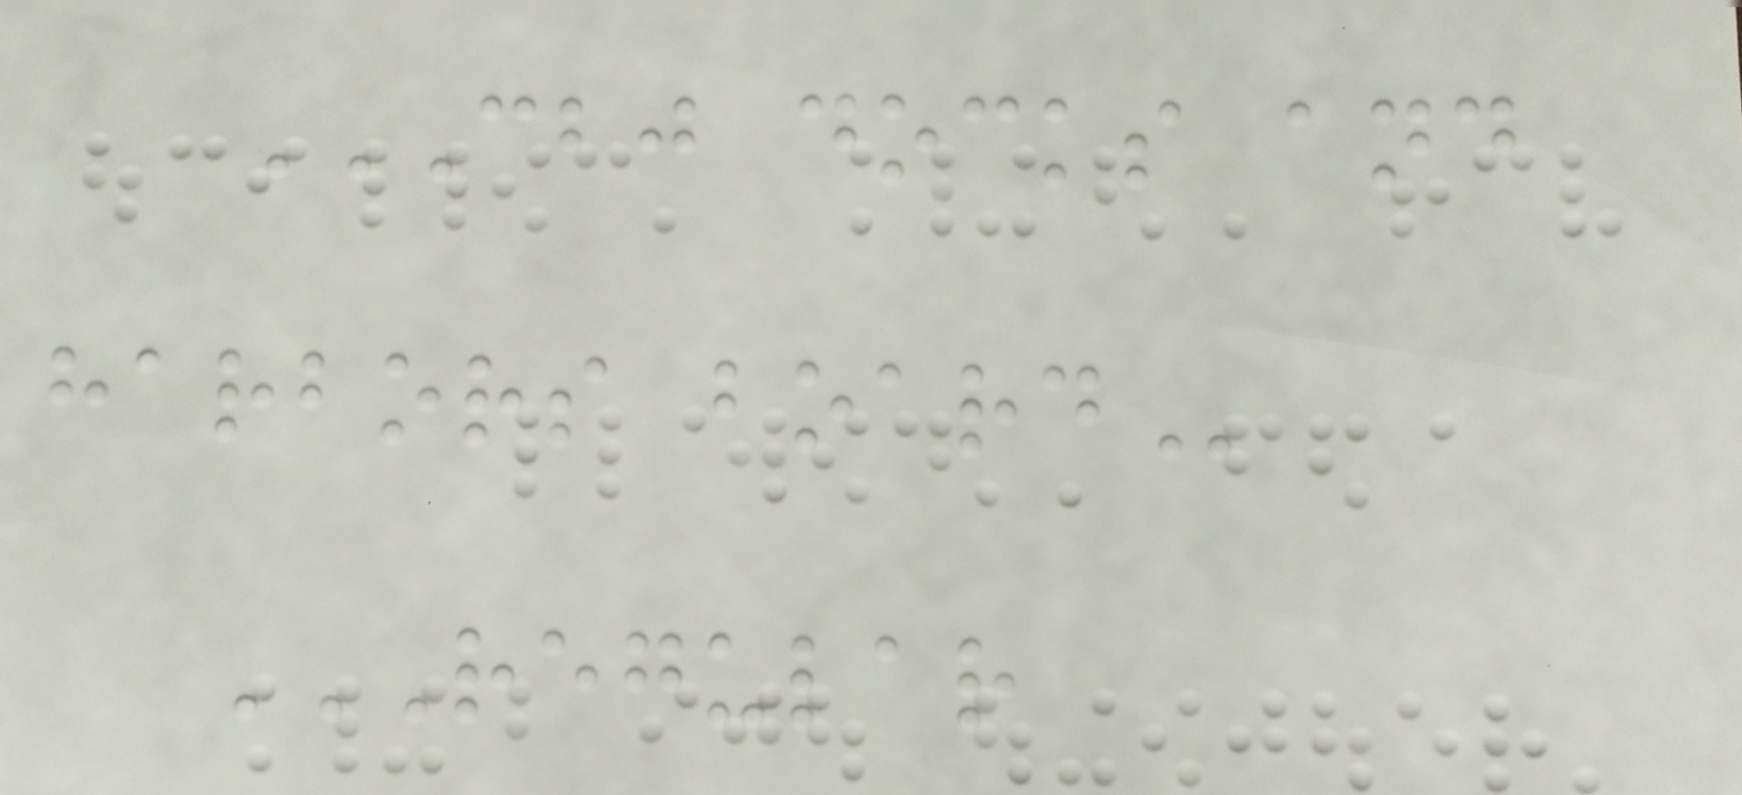CBJ DOCKS AND
HARBORS BOARD
REGULAR
